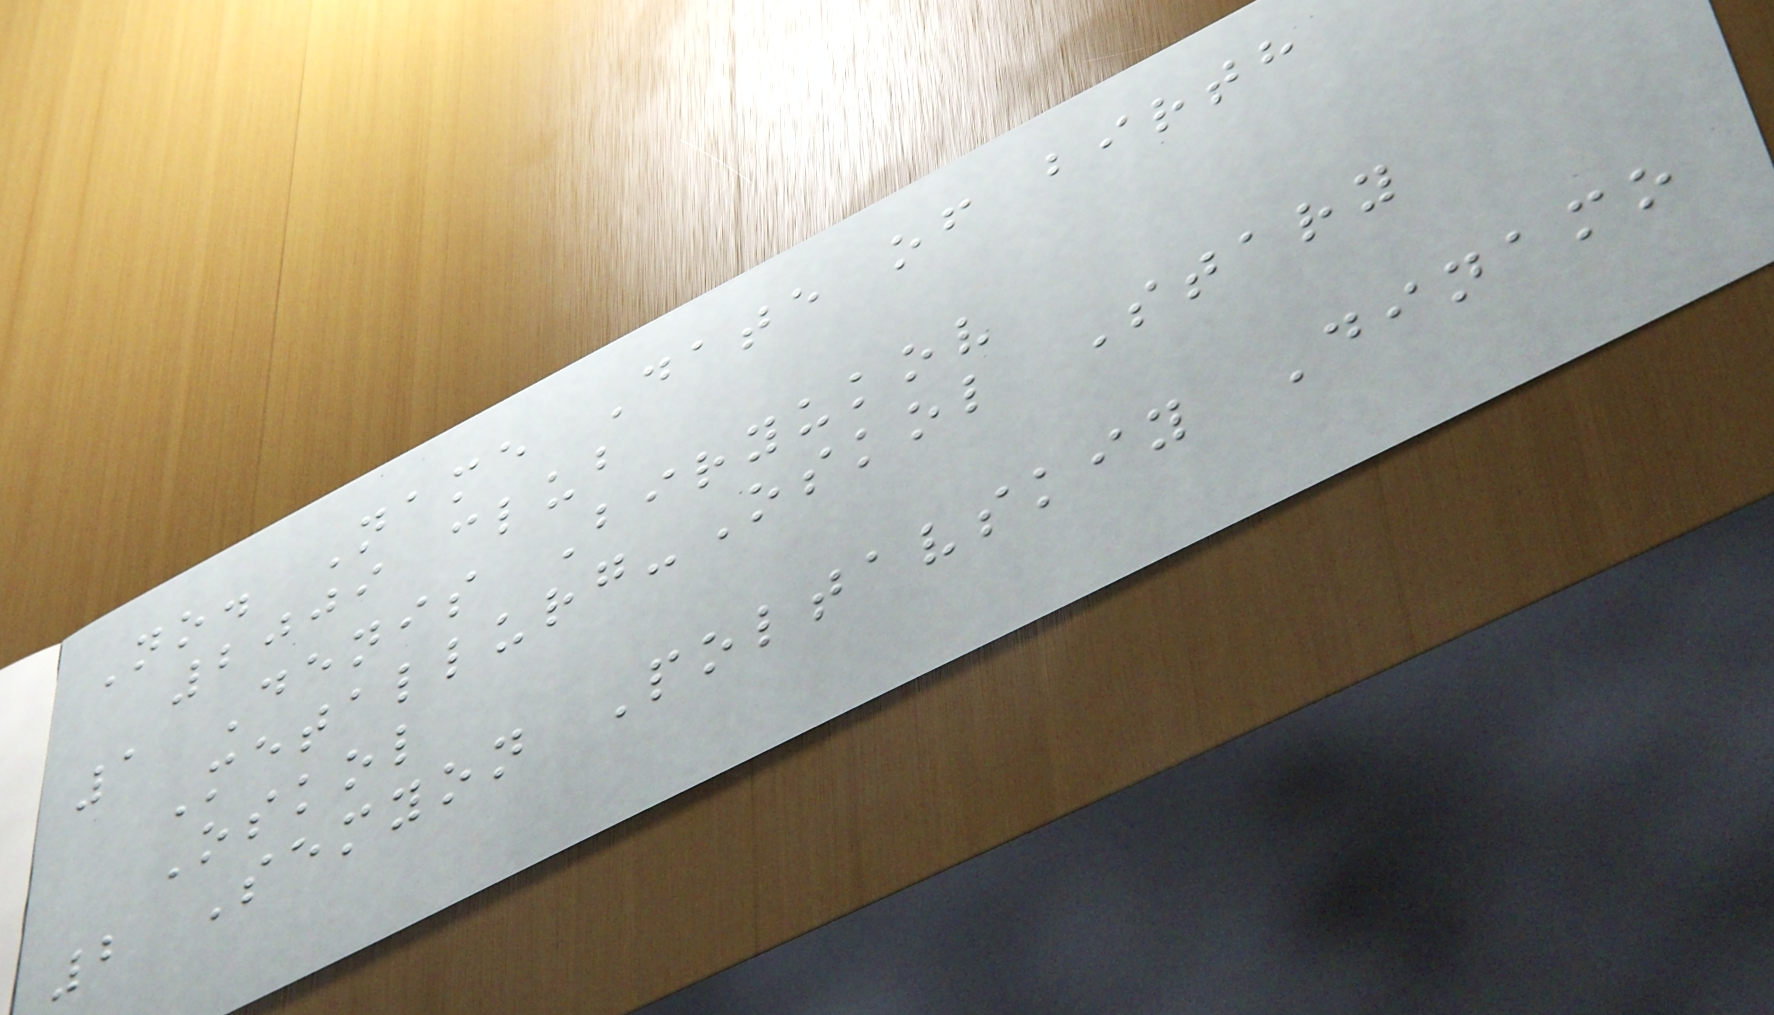No. Name Date of birth
2009 club
1 Denis Biryukov
Metallurg-Oskol Stary
Oskol
2 Semyon Poltavskiy Dinamo
